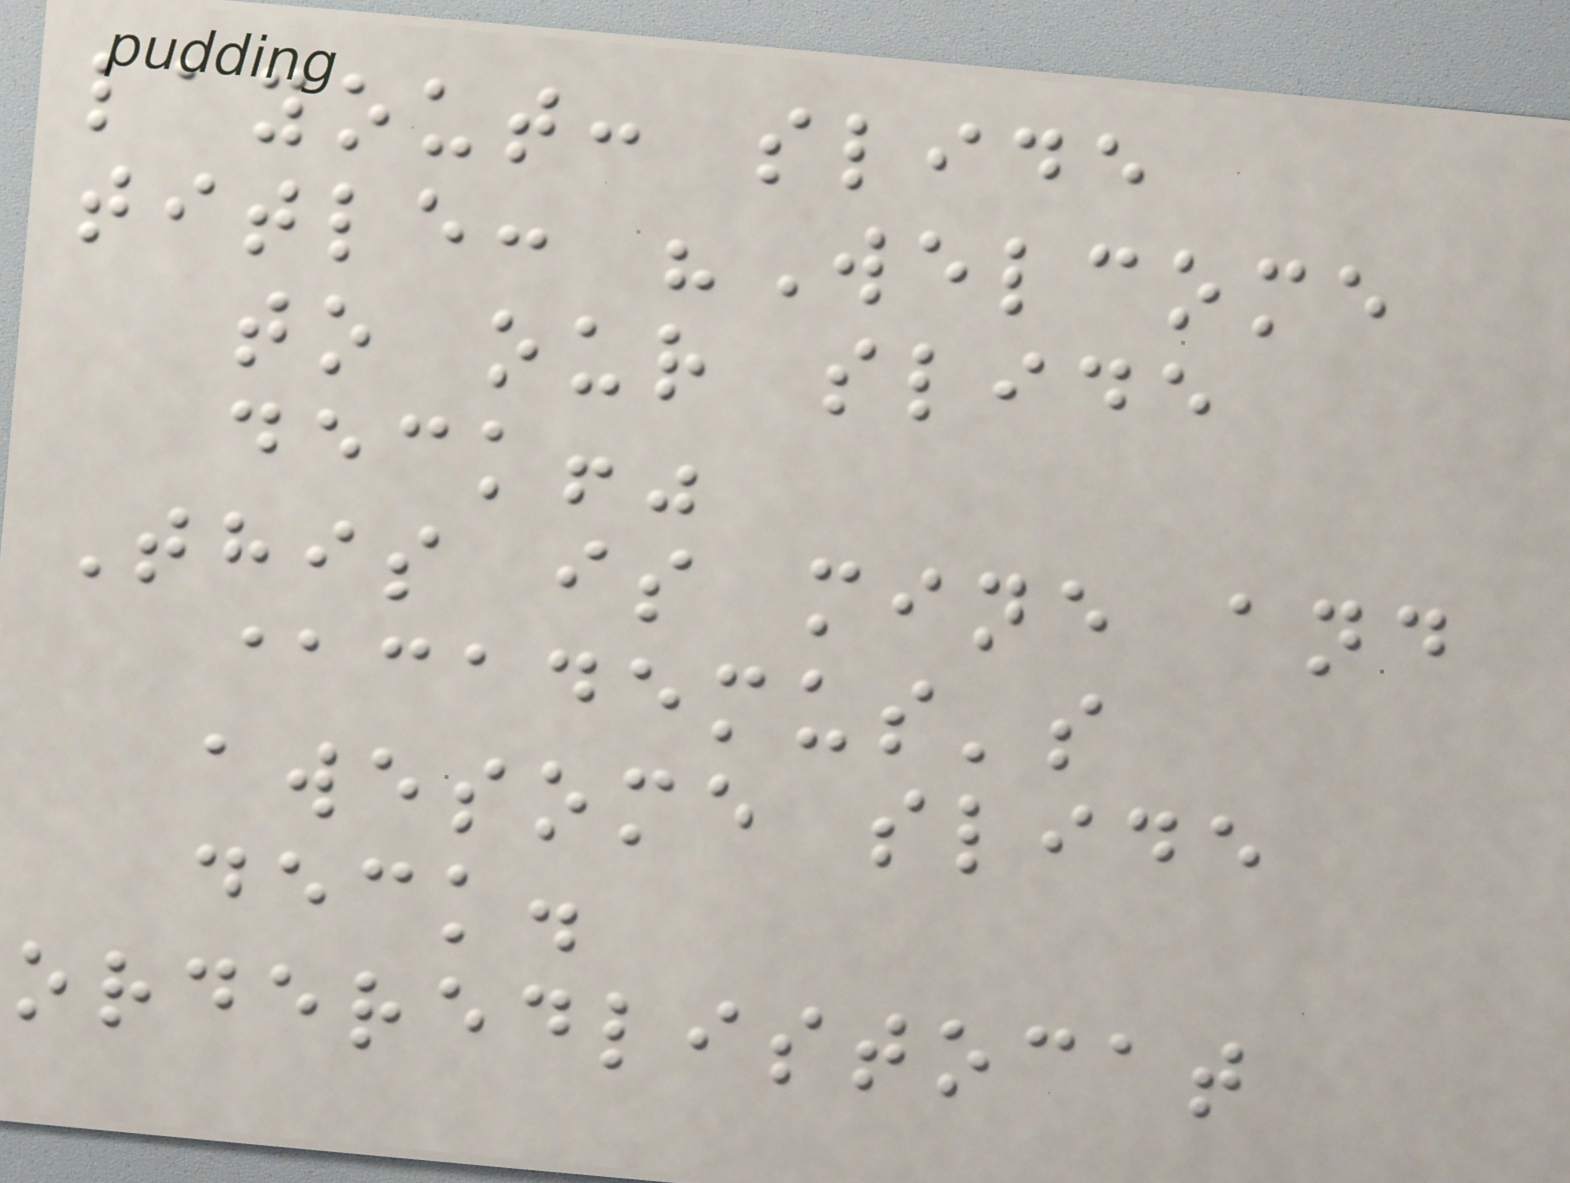layout: slide
title: "Welcome
to our slide
deck!"
This is mine and
@cademus's
awesome slide
deck.
orderedlistocat
